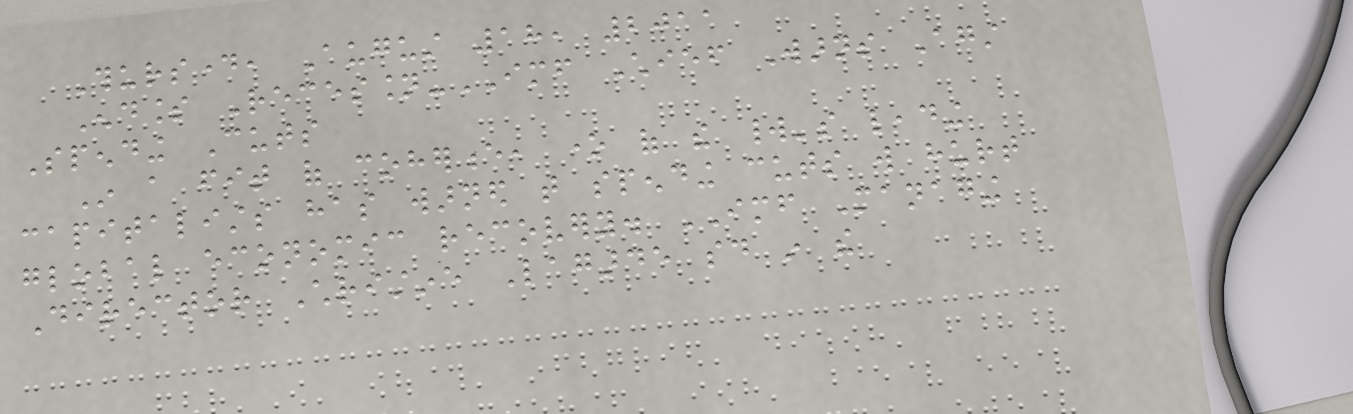Thursday, August 18, 2011
Endless Recession-IMF Chief Warns Against
Spending Cuts
In a fit of coherence, one of the world's leading
capitalists has warned that spending cuts will hurt
global economic recovery. IMF Managing
Director Christine Lagarde said in the
